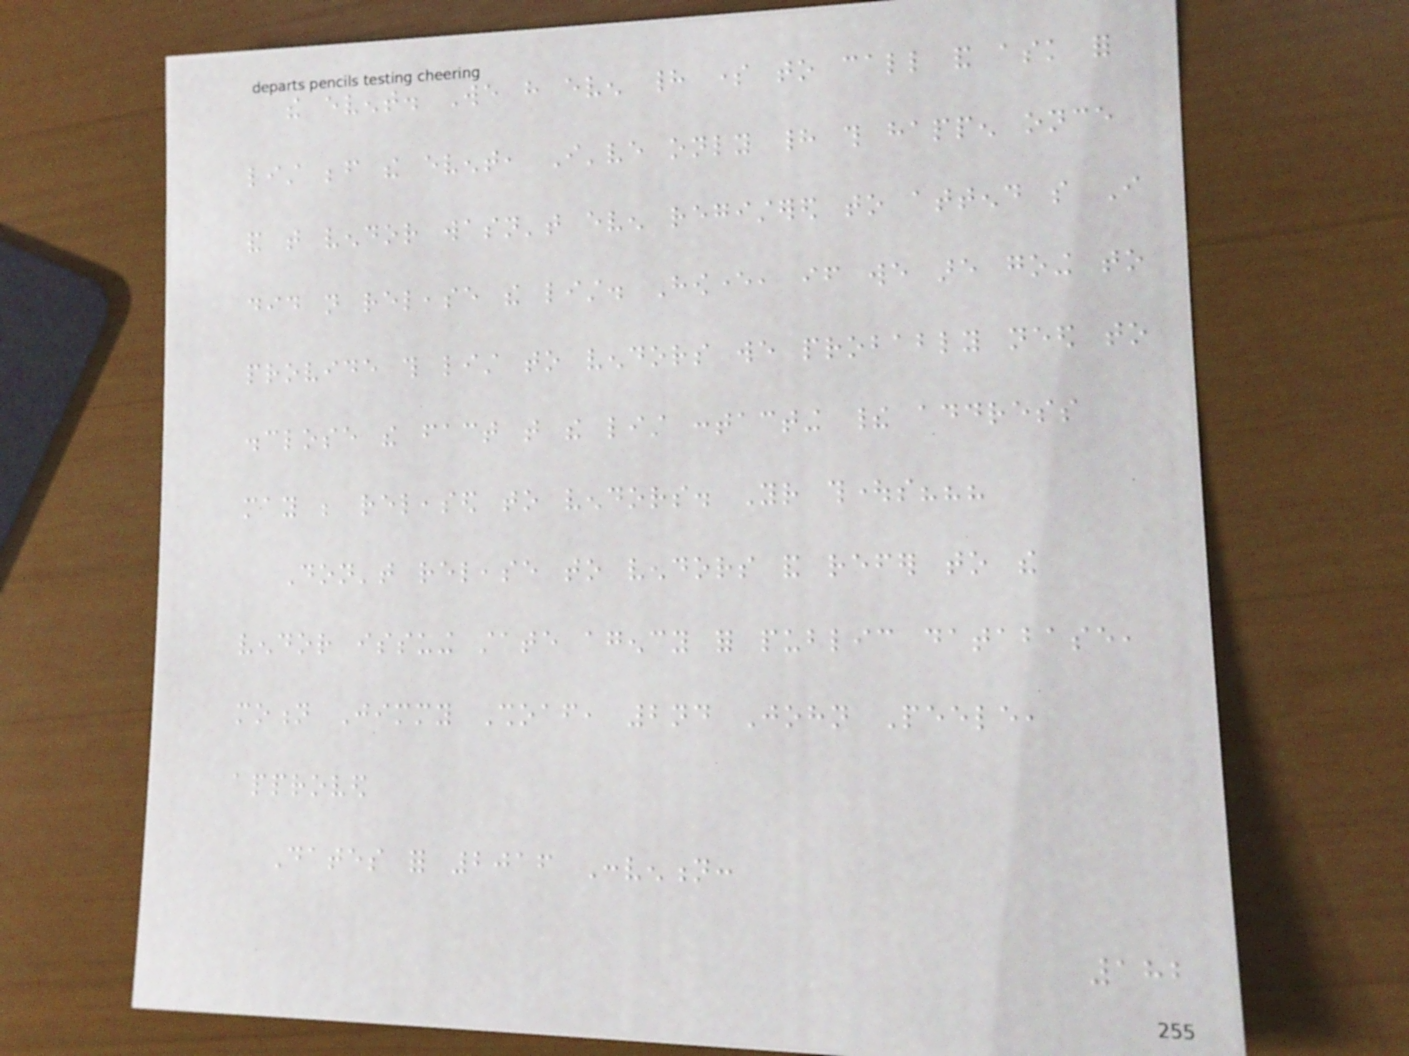the event. We have even had some to call and ask for
list before the event, I've only had this happen once
and that vendor wasn't even registered to attend so I
did not release the list. However, if we are going to
provide this list to vendors we probably need to
disclose the fact that the list contacting their address
may be released to vendors. Your thoughts???
Don't release to vendors and refer to the
vendor issuing state agency for public database,
motion Jimmy Shoaf, 2nd John Peele,
approved
Dates for 2016 Convention:
182
